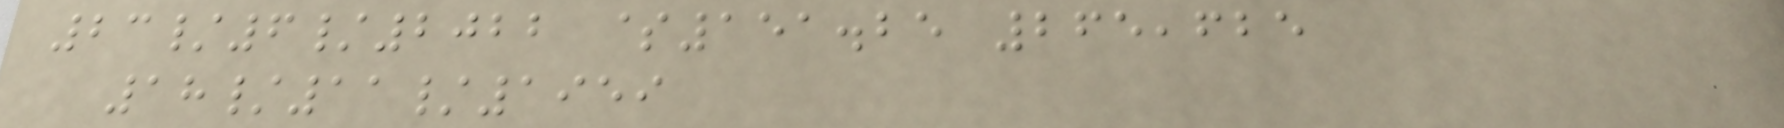23/6/2022 $151.25 265,625
18/11/1959
